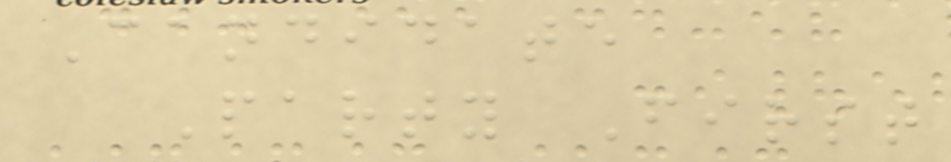Candidate
Party First
